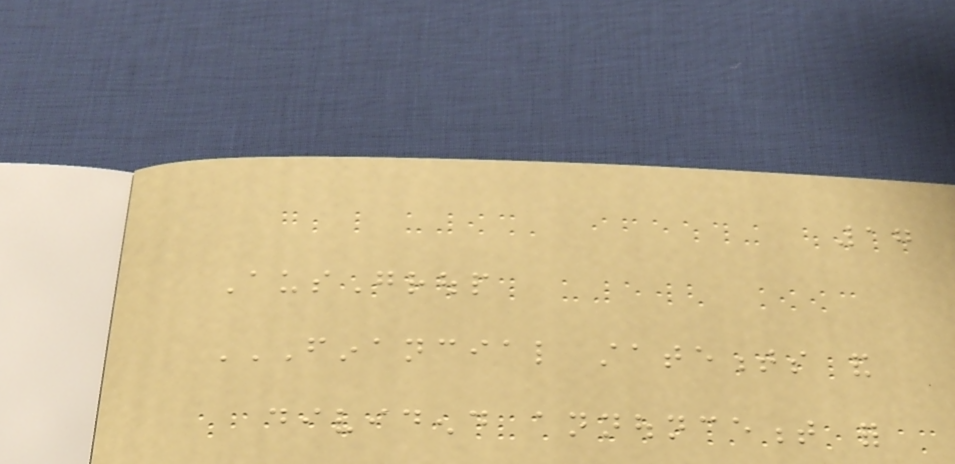17
AusGroup
FINANCIAL STATEMENTS AND
DIVIDEND ANNOUNCEMENT FOR
